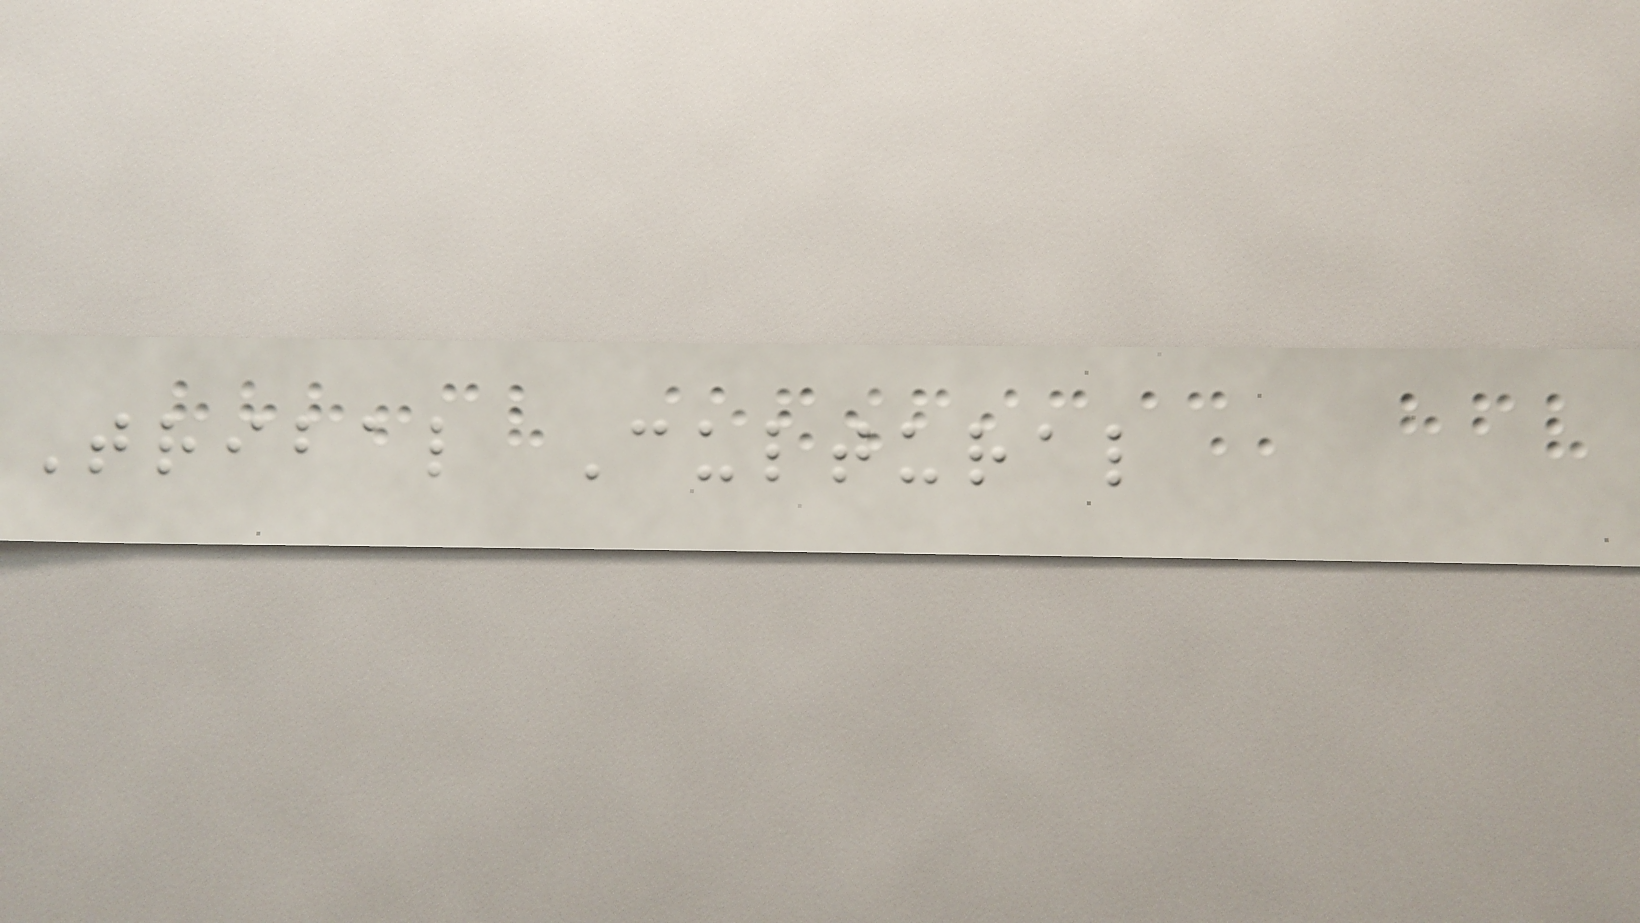Tribal Cultural
